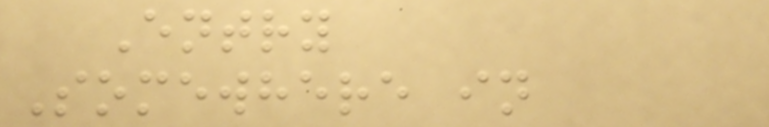Entry
Somewhere in
